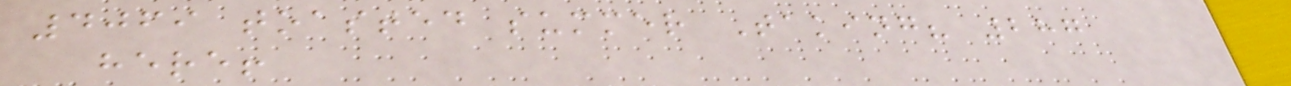4069 toasted summer Taking? 287
here!
